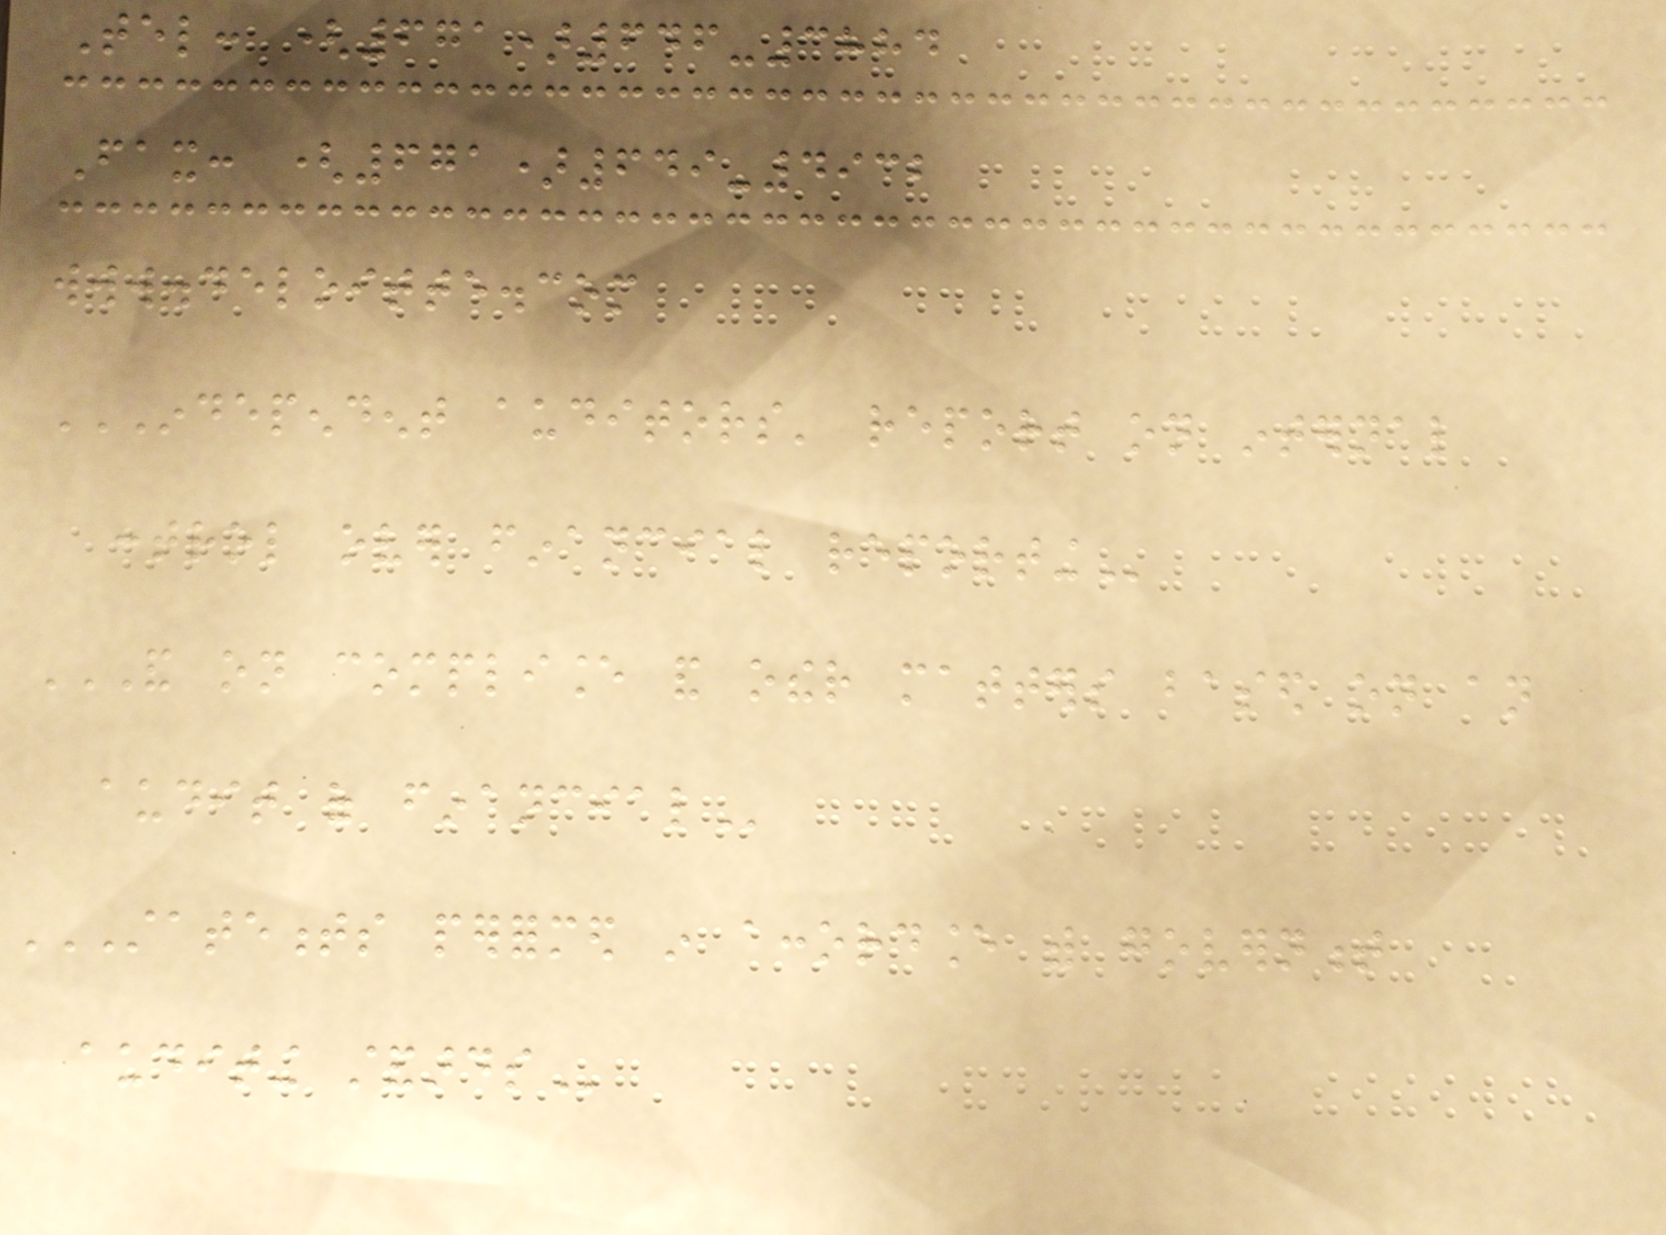Tel: (671)646-3884
Fax: (671)649-4932
www.deloitte.com
INDEPENDENT AUDITORS' REPORT ON INTERNAL
CONTROL OVER FINANCIAL REPORTING
AND ON COMPLIANCE AND OTHER MATTERS BASED ON AN
AUDIT OF FINANCIAL
STATEMENTS PERFORMED IN ACCORDANCE WITH GOVERNMENT
AUDITING STANDARDS
